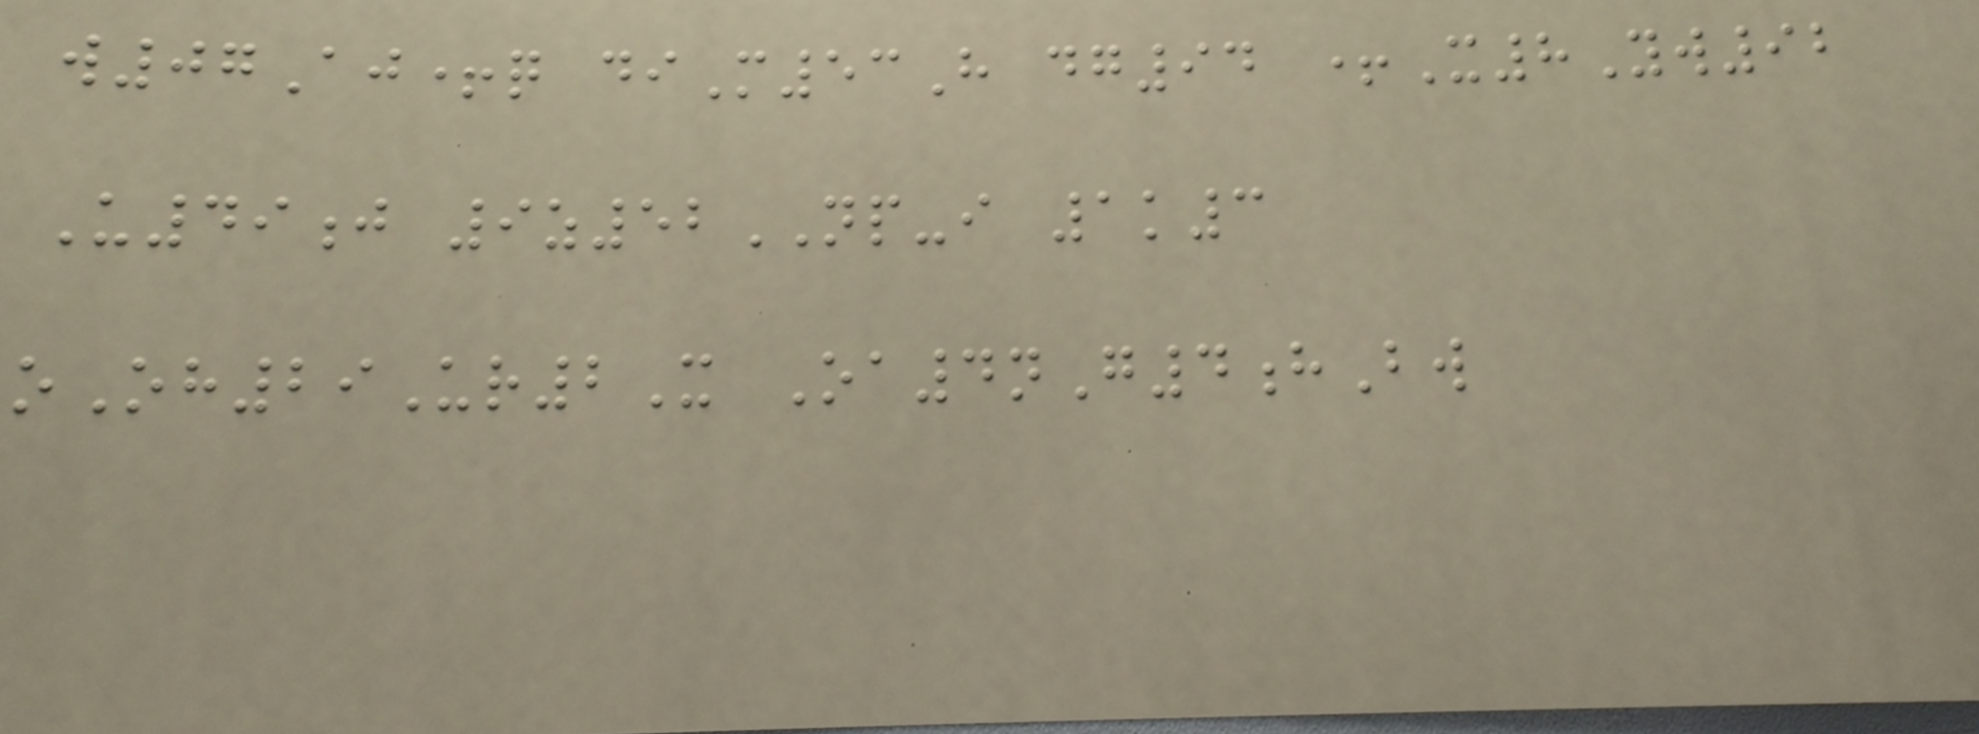w07Aj+q diM53H dg94 +X8Yw92
U49j 9z52NP-i 1k3
oOh29Ur2X Oa4nG4hBw
